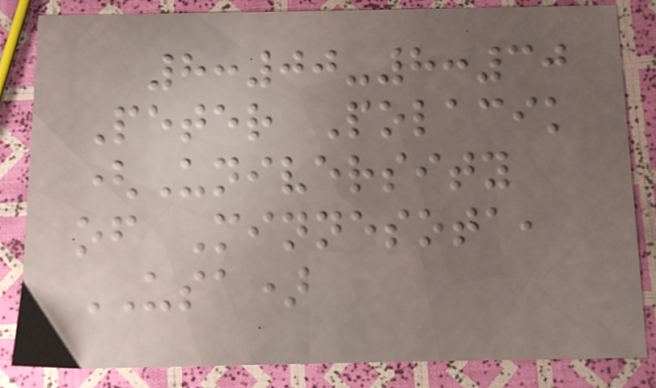8:00-8:30
Peter Polacik
(University
of Minnesota,
USA)
